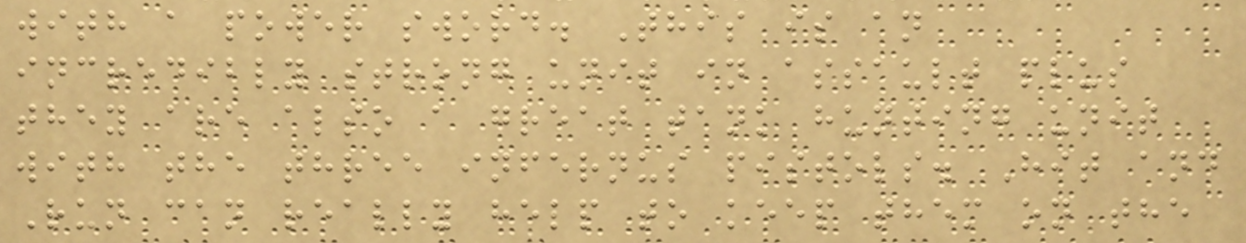with a power sword. This is an
incredibly strong unit in assault plus
they are also a great tank hunting unit
with the three infernus pistols. Hit and
Run can really help to keep them on the
